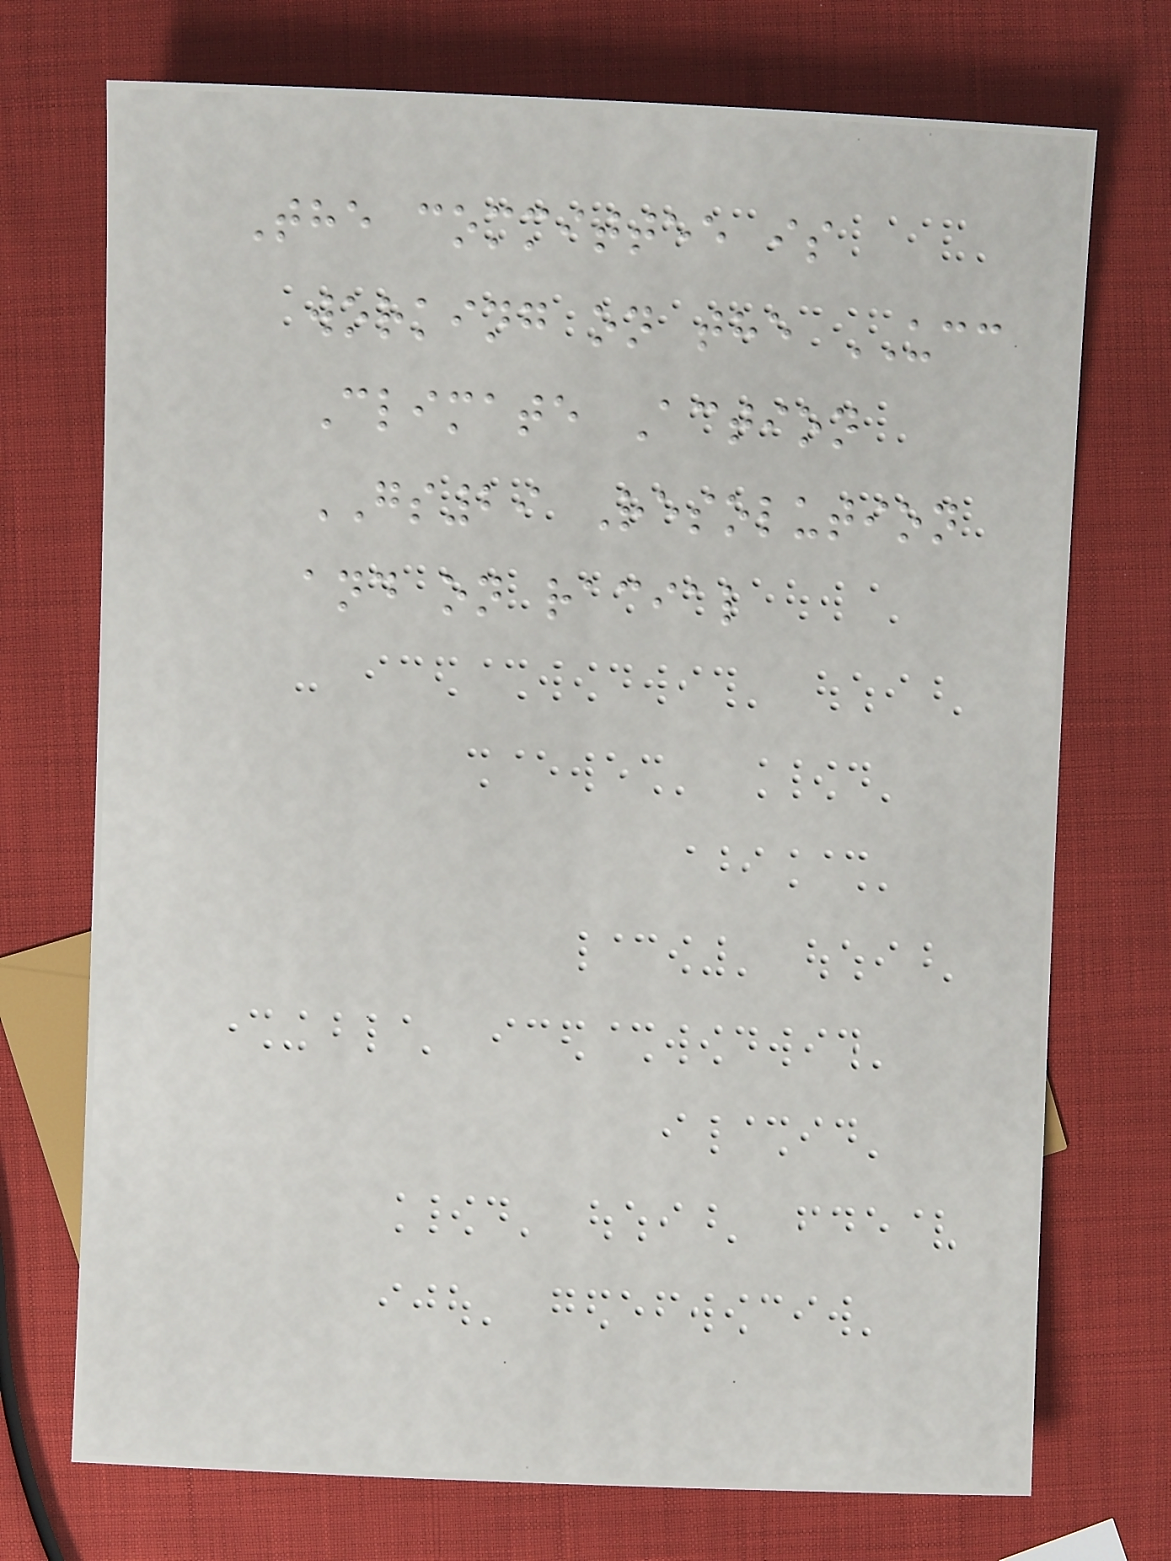The committee is
working on the UCC
Climate Action
GS29 Resolution
and on racial
